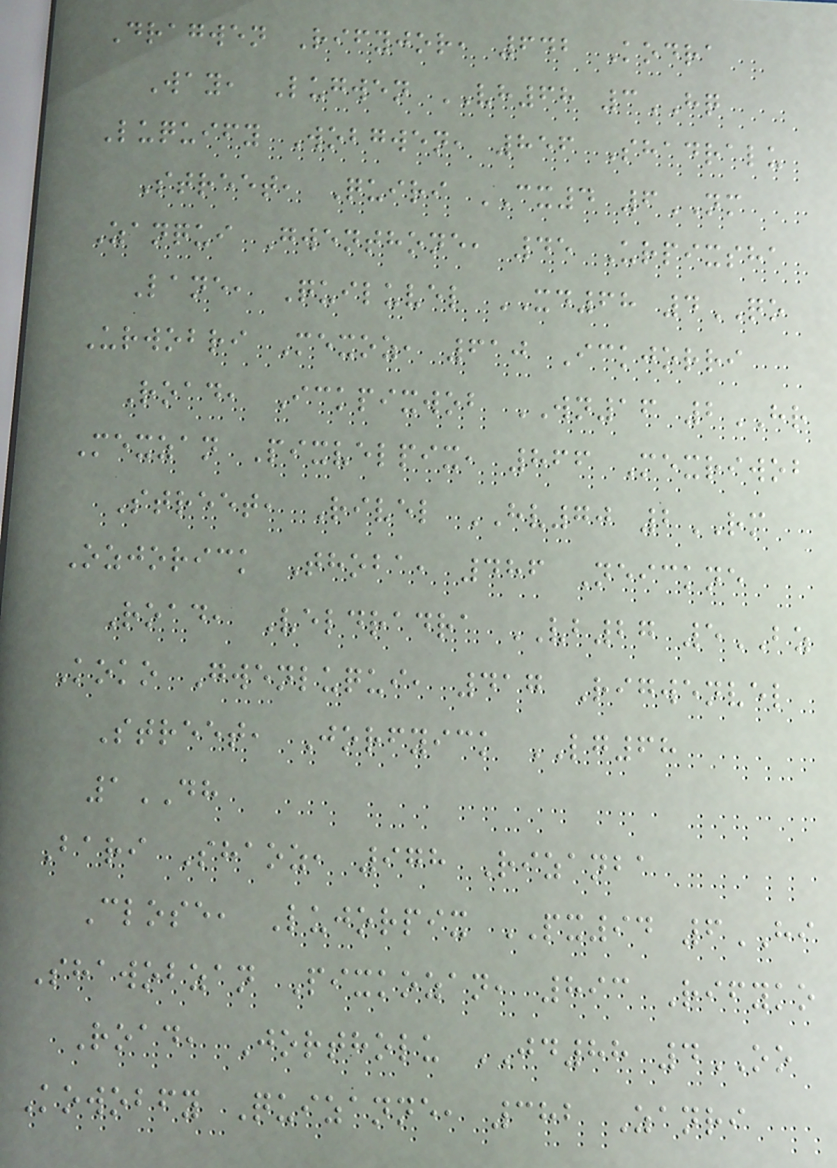Dragwen Rifyjor, 642 Kodra
Way, Lugwen VH68 3HQ
Luquify Wobgwen, 856 Shadralu
Street, Quiri CX4 6NM
Zanqui Gwenthone, 45 Urpixsha
Lane, Quiluvel XD68 4QO
Urwobri Mexoz, 610 Ickjorri
Road, Ickpixwob WN16 2HR
Mexzan Pixvelpix, 866 Mexriwob
Street, Rivel HV70 2RM
Ozjorick Thoba, 486 Neickne
Road, Veldradra VB27 5BZ
Koko Gwenluqui, 417 Rigwenvel
Street, Jorfyick LG68
1DH
Bari Shaoz, 978 Rizanba
Close, Lujorpix PX94 6HI
Shawobzan Pixkozan, 893 Rifyko
Road, Jortholu JD88 4OO
Kowobfy Quizanne, 382 Zanri
